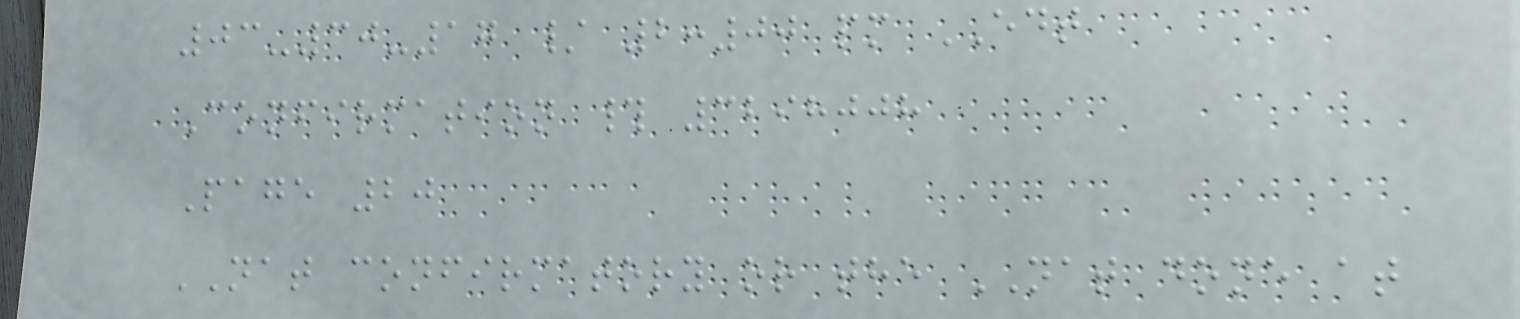03-30-17 / 2:00 pm EDT
Confirmation # 3298008
Page 20
NAT confirmatory or the NAT done at
